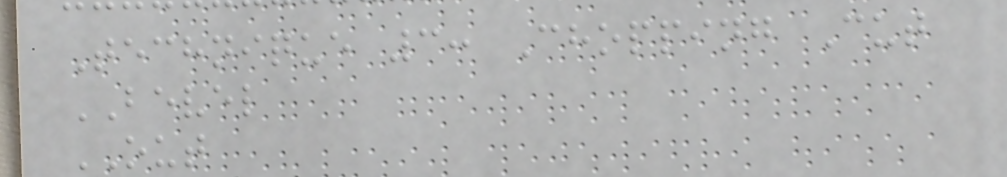Technique 3: Chopping Cut
BEVEL
OUT
